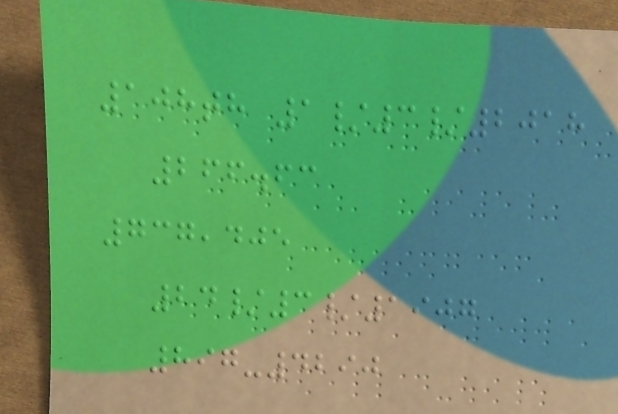108th 1/3/2018
266.63
737,405
24/3/1907
897-4290
